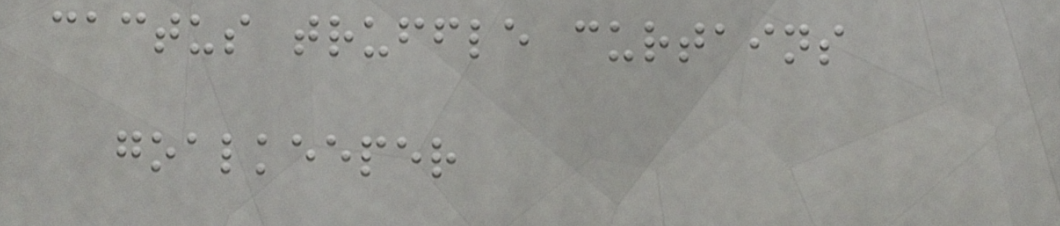cactus truffle curtains
goalkeeper
